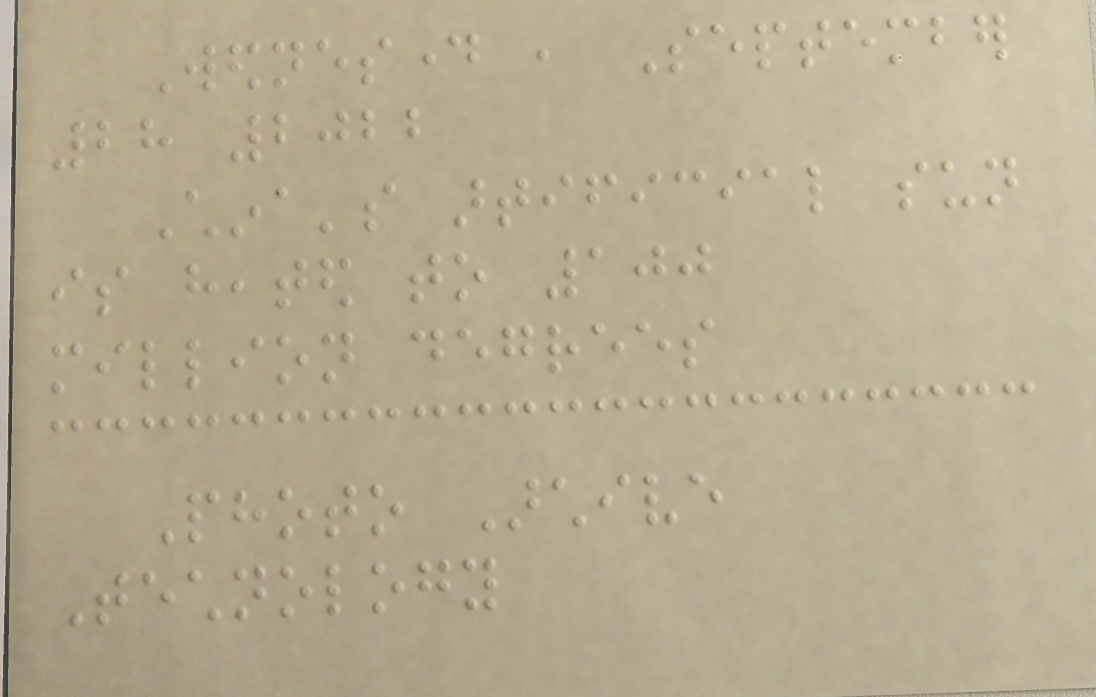Wednesday , September
28 2022
China's artificial sun
is heated to 100
million degrees
Photo Archive
Technology
